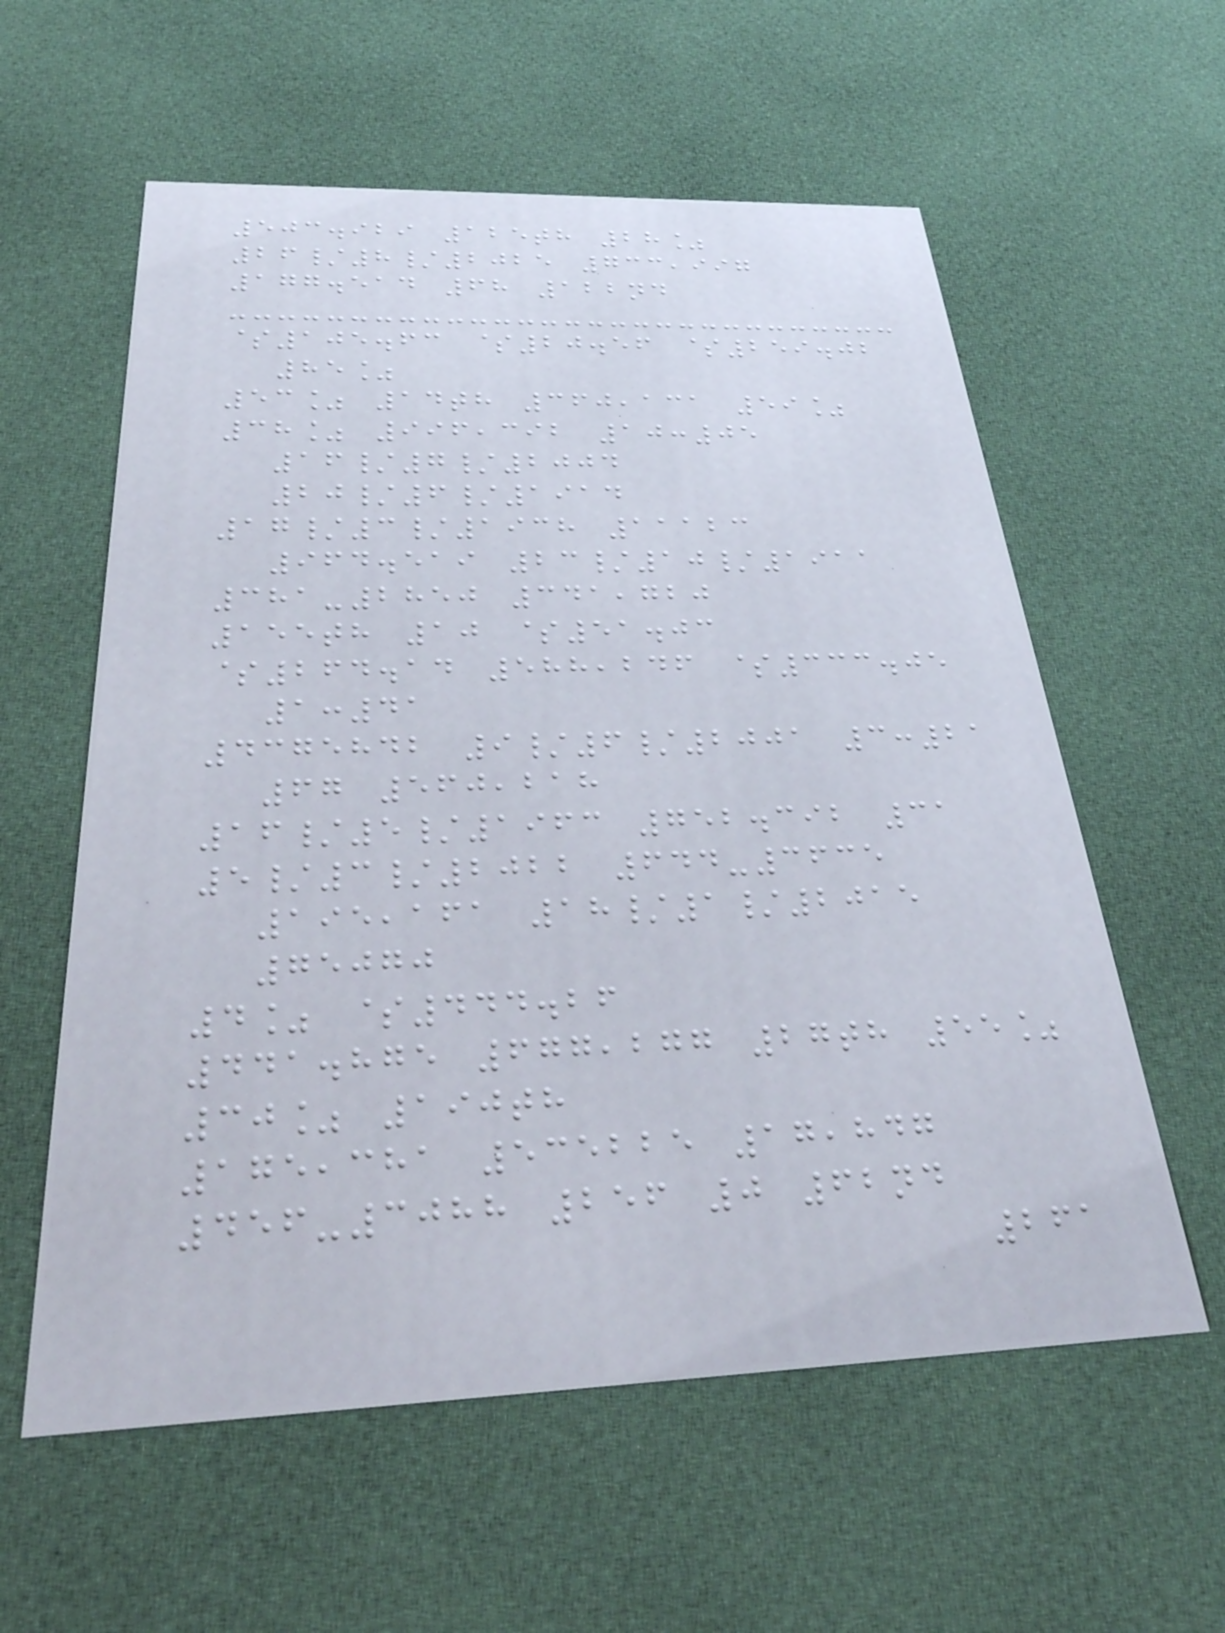503.929 125th 28%
26/8/2025 733,997
177.514 68 122nd
$105.63 $20.56 $259.02
85%
53% 14th 360,131 59%
38% 996,392 10:05
16/7/2004
20/6/1914
17/3/1938 11123
964.519 23/10/1911
381-2850 341,720
155th 10 $51.03
$264.14 588,246 $333.05
1:41
4375842 9/6/2001 3:21
67 560,218
16/5/1963 752.392 31
5/3/2022 644-3635
195,161 18/1/2015
75070
4% $444.26
441.875 677,277 27th 55%
30% 190th
175,381 535225 17,847
456-3088 256 0 62nd
261
